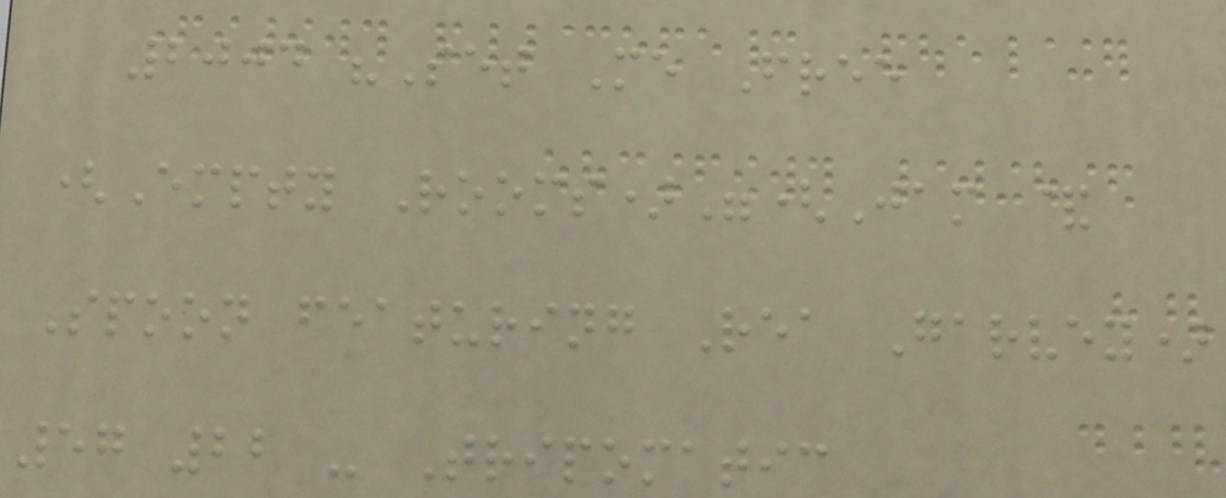2004 "Set Me Free
(Empty Rooms)"(Jam &
Spoon featuring Rea Garvey)
57 22 - Tripomatic
